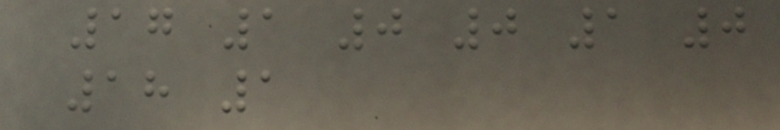17 1 0 0 1 0
18 1
